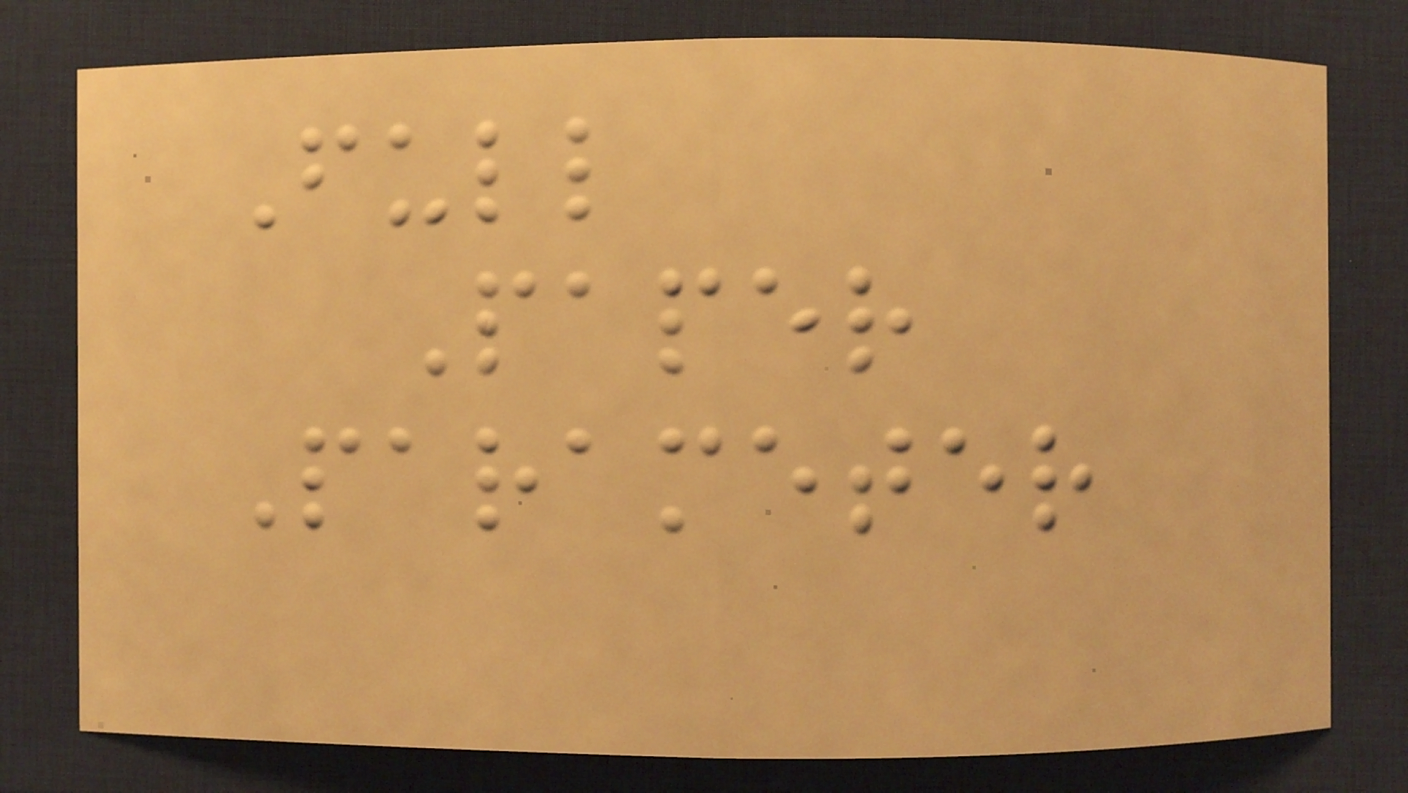Full
Paper
Parameter
